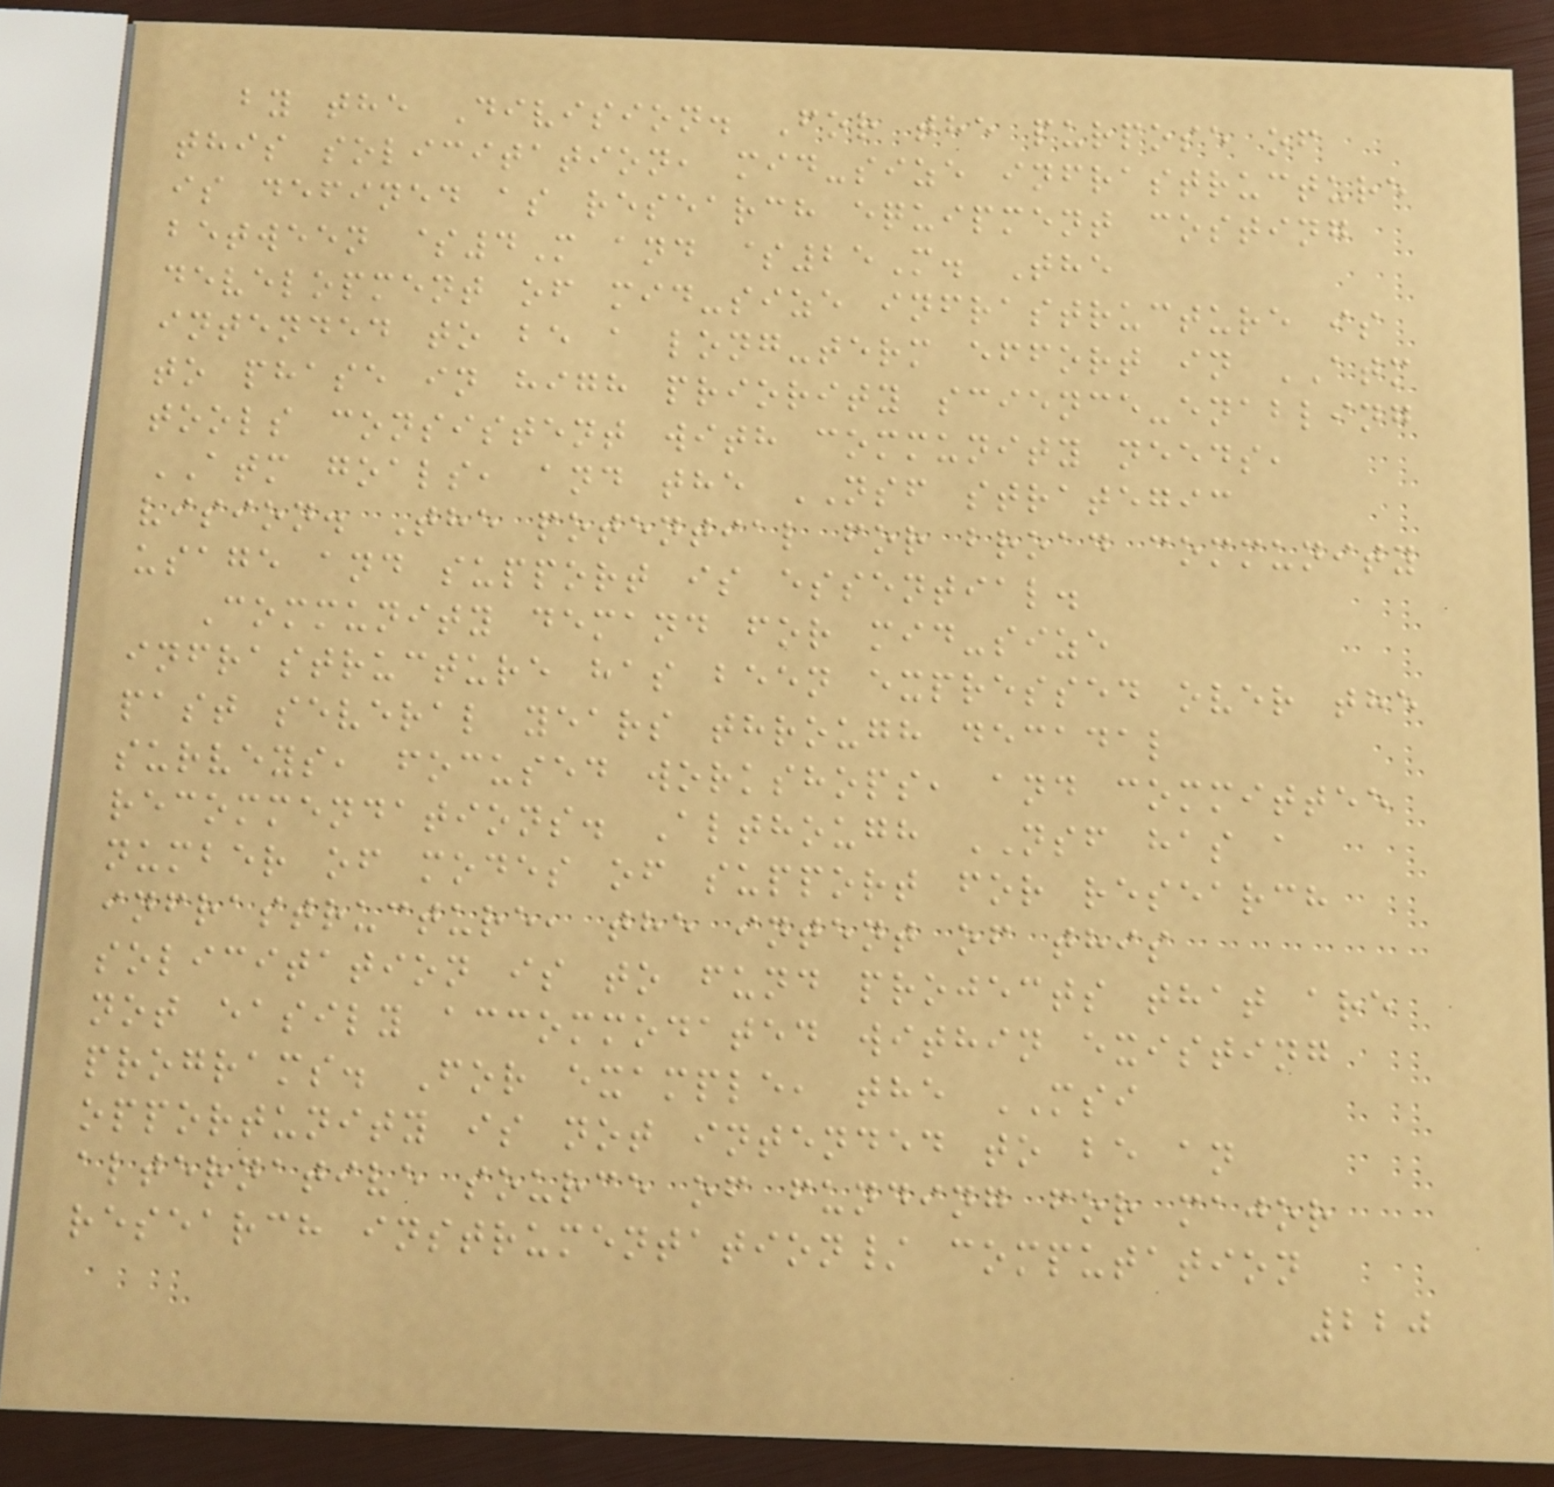by the Division. For the purpose of
this solicitation, mid-size infrastructure
is defined as research equipment costing
between $4M and $25M. The
development of mid-size infrastructure is
intended to be a long-term effort in ATM
to phase in high priority science-enabling
tools consistent with community needs,
ATM goals, and the NSF strategic
vision. The potential for broad community
usage and support is essential.
Community demand for mid-size
infrastructure has been expressed over the
past several years through decadal
surveys, focused workshops, and committee
recommendations. Although NSF has a
number of modes of support for research
infrastructure, the intent of this
solicitation is to fund projects that are
not easily accommodated within existing
programs. For example, the MSI
opportunity is not intended to be an
alternative source of funding for major
research instrumentation/ computation
220
